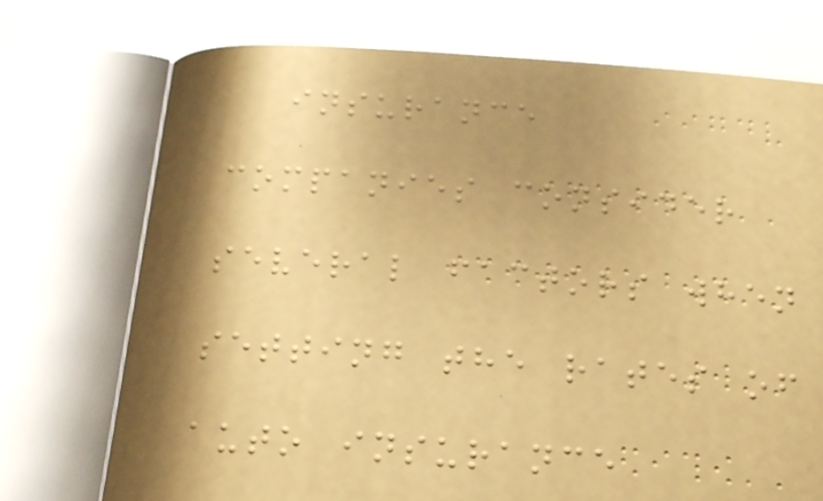insurance
companies consider
several factors when
setting the rates of
auto insurance
